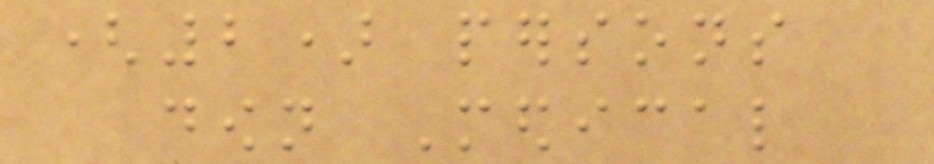(2) persons
down Medical
